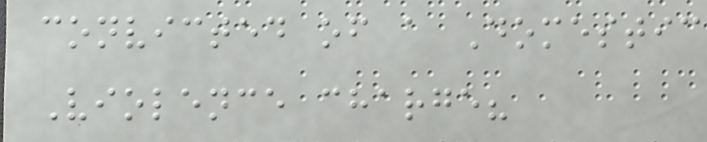convicted of a Domestic
Violence charge?
